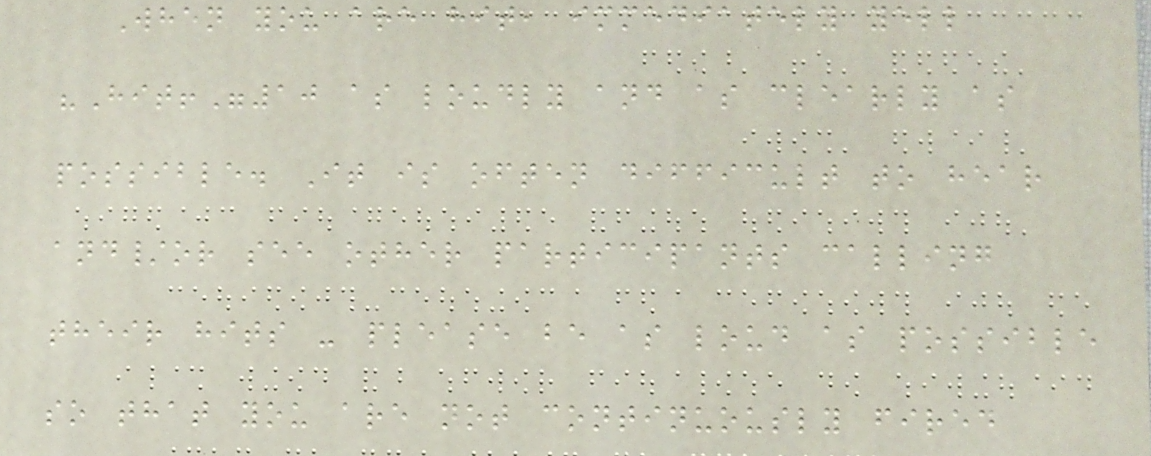When you are hit, immediately yell
"Hit!"10 as loudly and as clearly as
possible. It is often difficult to hear
and/or see other participants calling
their hits - please be as loud as possible
so that you are not continuously fired
